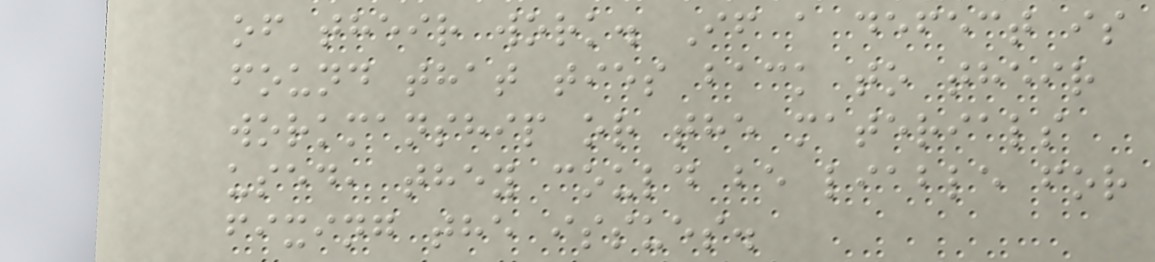of their work. If a defect is
found that ties back to their
workmanship or the materials
used, they could be liable for
fixing the issues.
